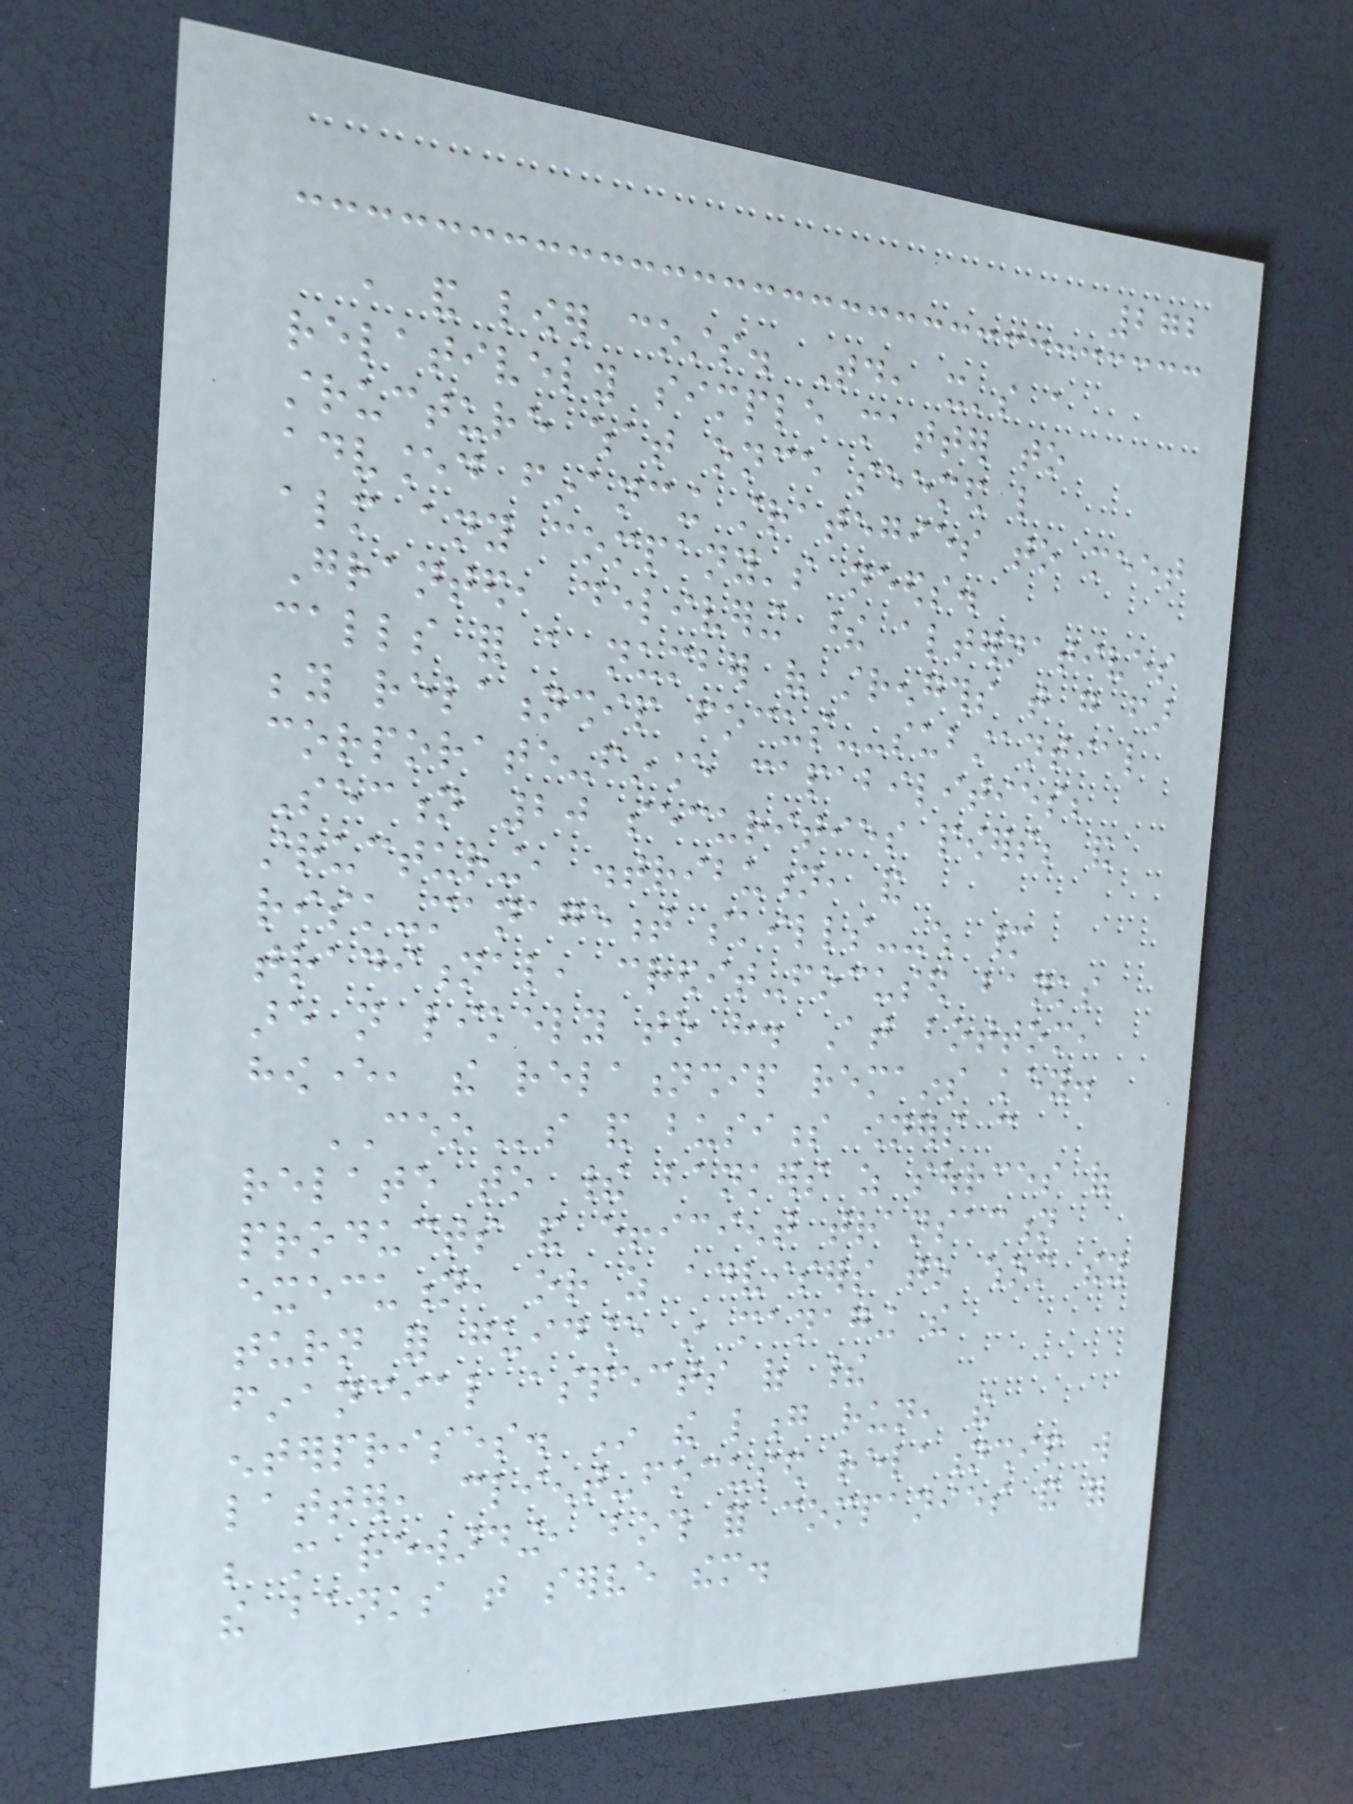272
, and lower costs. Today, it's a
relatively simple matter to
structure what once seemed like
advanced financing strategies to meet
almost any company's needs.
Granted, delivering these alternatives
calls for a number of strengths that go far
beyond relationship focus--substantial
corporate-finance capabilities;
Section 20 securities powers; and
structuring, distribution, and
risk-management skills--which many
traditional, credit-focused banks
are not likely to have. At bottom,
however, the relationship remains key.
CEOs and business owners can
relate to their bankers as sources of
products and efficient transaction
execution, or as advisers to whom they
turn for guidance in managing the
financial aspects of their
enterprises. In the long run, the
latter, client-focused relationship will
be more rewarding, both for companies and for
the banks that serve them.
